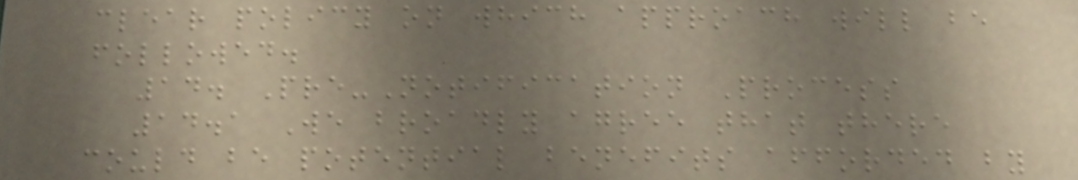clear policy on which approach will be
followed.
14. Pre-Notification Process
14.1 We broadly agree that there
could be potential benefits afforded by
